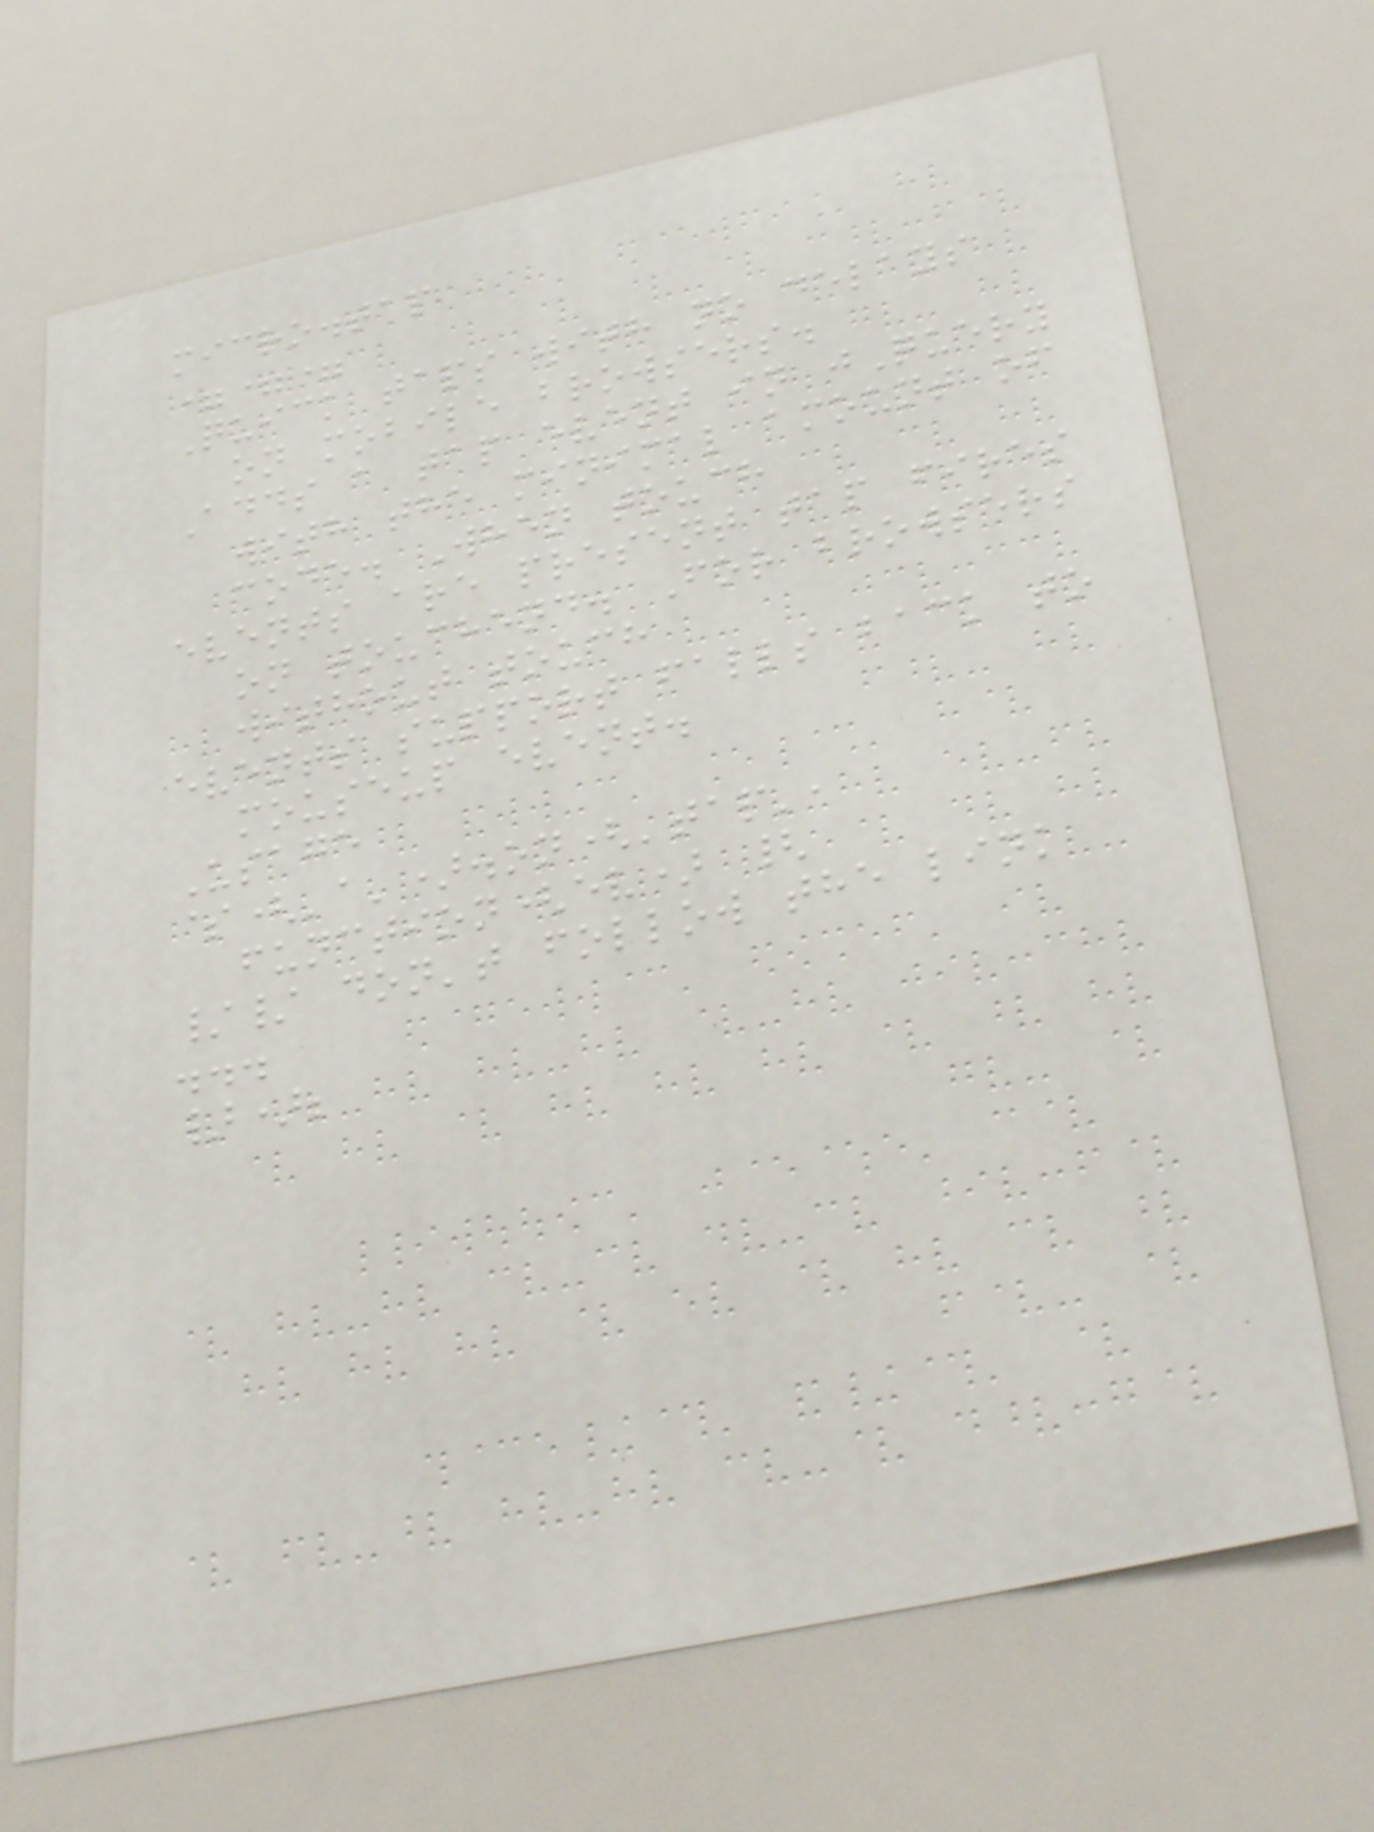micro.tap
===
Quick taps with no delays
on mobile browsers.
Adds a tap event in jQuery
with the minimal amount of
code. When touch
events are present tap fires
on touchend. For browsers
without touch
events support falls back to
mouseup event.
Usage
$('a').on('tap',
function(ev) {
// don't follow the link
...
});
